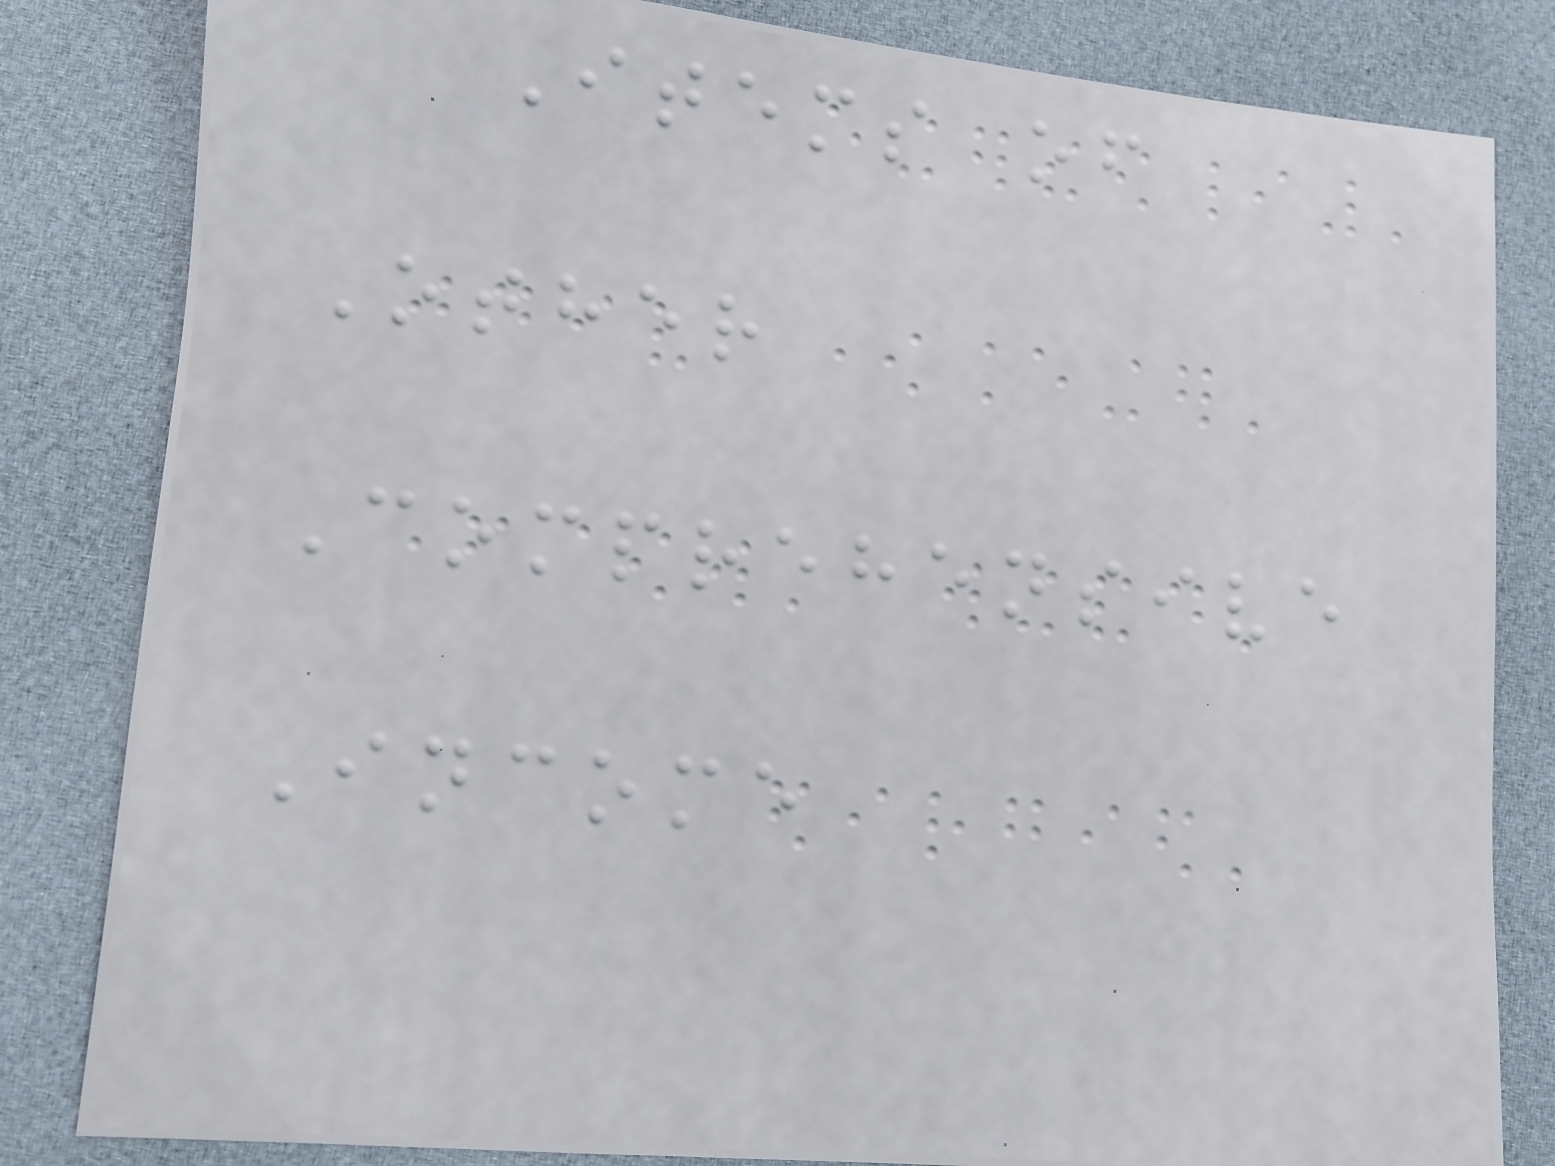Items of
Other
Comprehensive
Income
